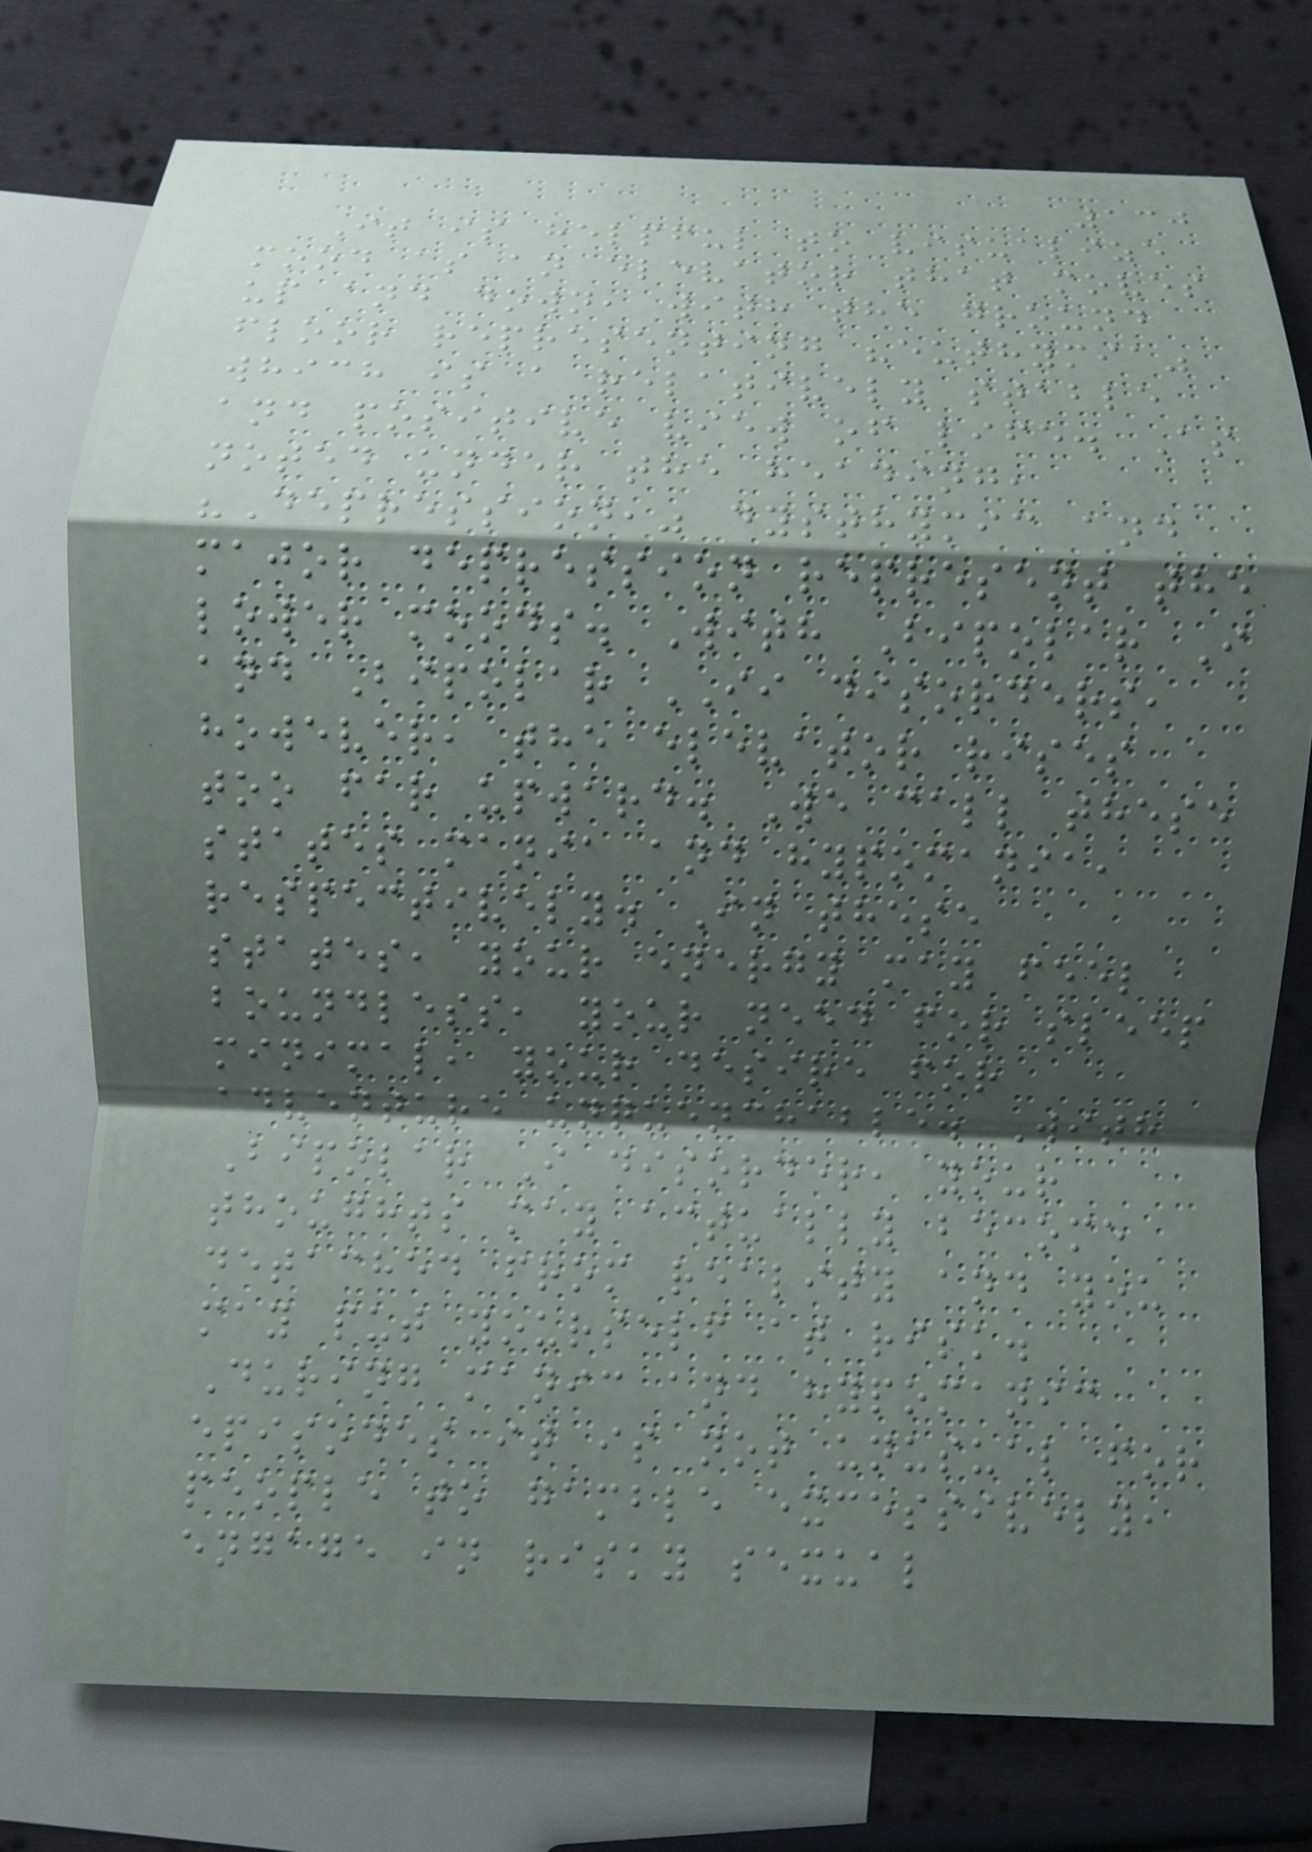130
It is helpful to visualize
mood as an elevator that moves
up and down, with the ground
floor representing "euthymia"
which is a relatively stable
and positive view of life. As
noted under the heading,
"Depression," dysthymic and
major depression represent the
lower moods. With Bipolar I
and Bipolar II disorders,
however, the elevator rises
too far upward. We call these
states mania and hypomania,
respectively. In these
states, your energy may feel
boundless, your need for sleep
minimal, your desire for
adventure unquenchable. With
Bipolar I disorder, your
thoughts may actually become
detached from reality and you
may put yourself at risk.
During manic and hypomanic
episodes it is not unusual for
people to gamble excessively,
engage in risky sexual
